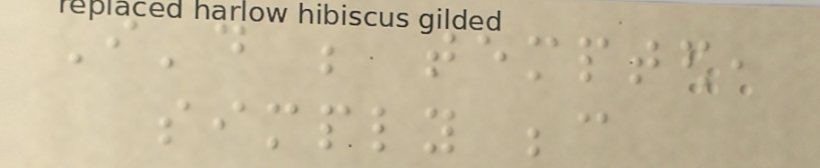I'd be tempted,
simply because
